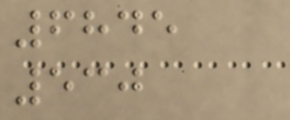6845
530
